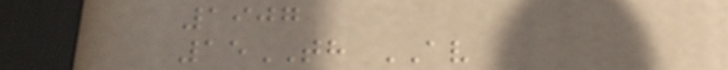1907
15TH AV
